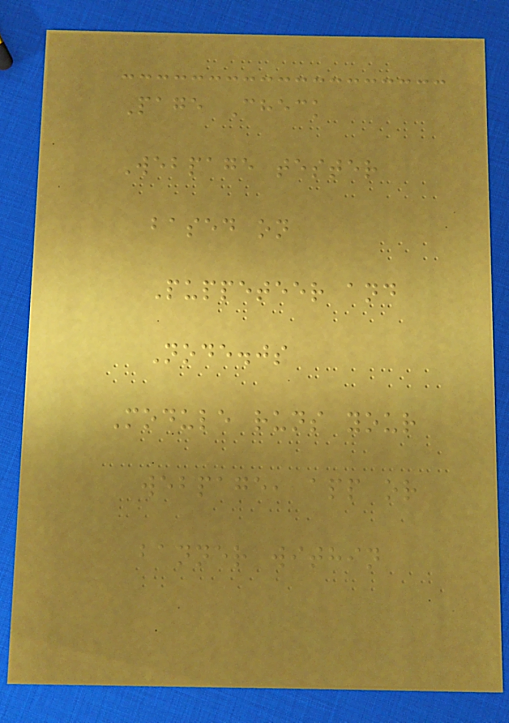Page Check
Webpage tester
based on
Puppeteer and
Node.js
Module runs your
webpage, app or
banner within
